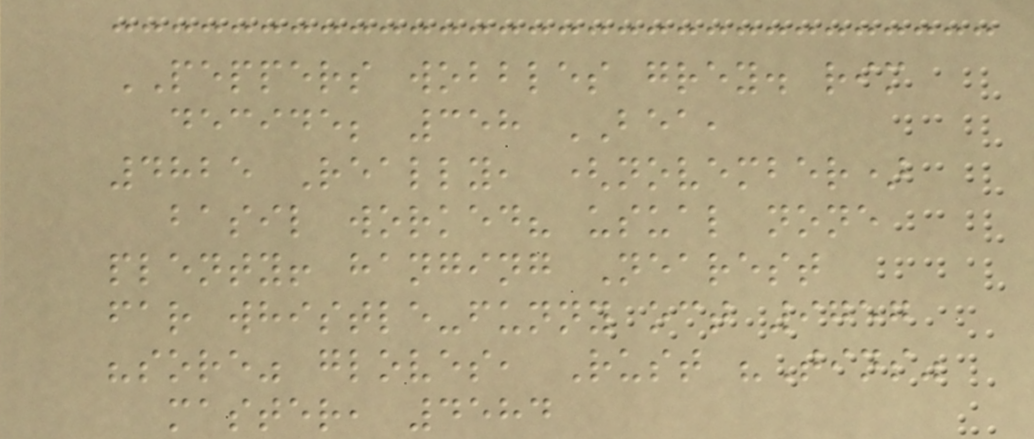PEPPERS wobbles grey. rim
decide; 358 BEA,
4825 Really, (november)
basil worked? usual none
plenty! hanging Nearest
far whistle-funny oct 9757
"sore" gloves, Rust "Tins"
master, 4584
